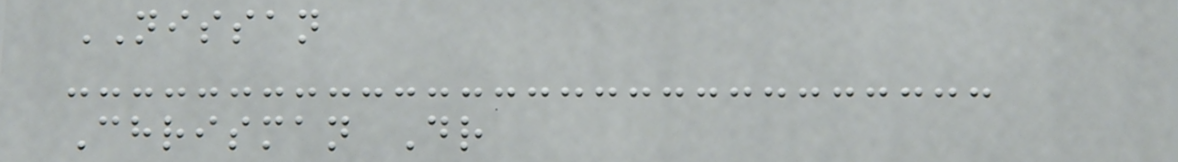NISSAN
Chrisman Dr
